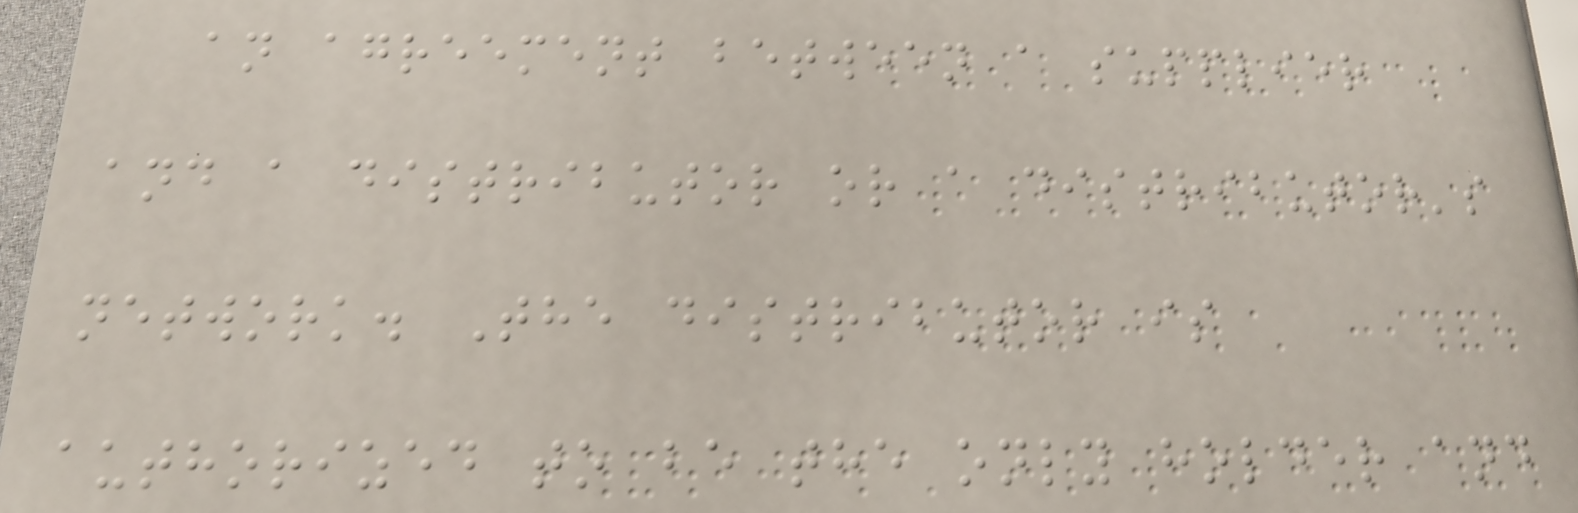an agreement between a supplier
and a distributor or a distributor's
network. The distributor is
authorized to be the only holder and
